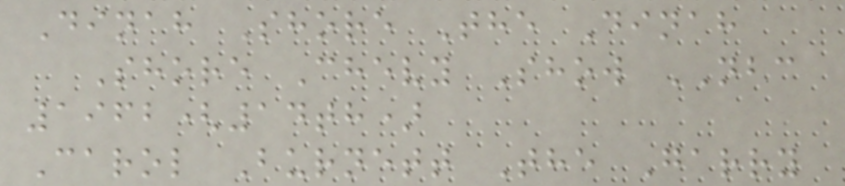Dinah Shore The Dinah
Shore Chevy Show NBC
1962(14th)
Carol Burnett The Garry
